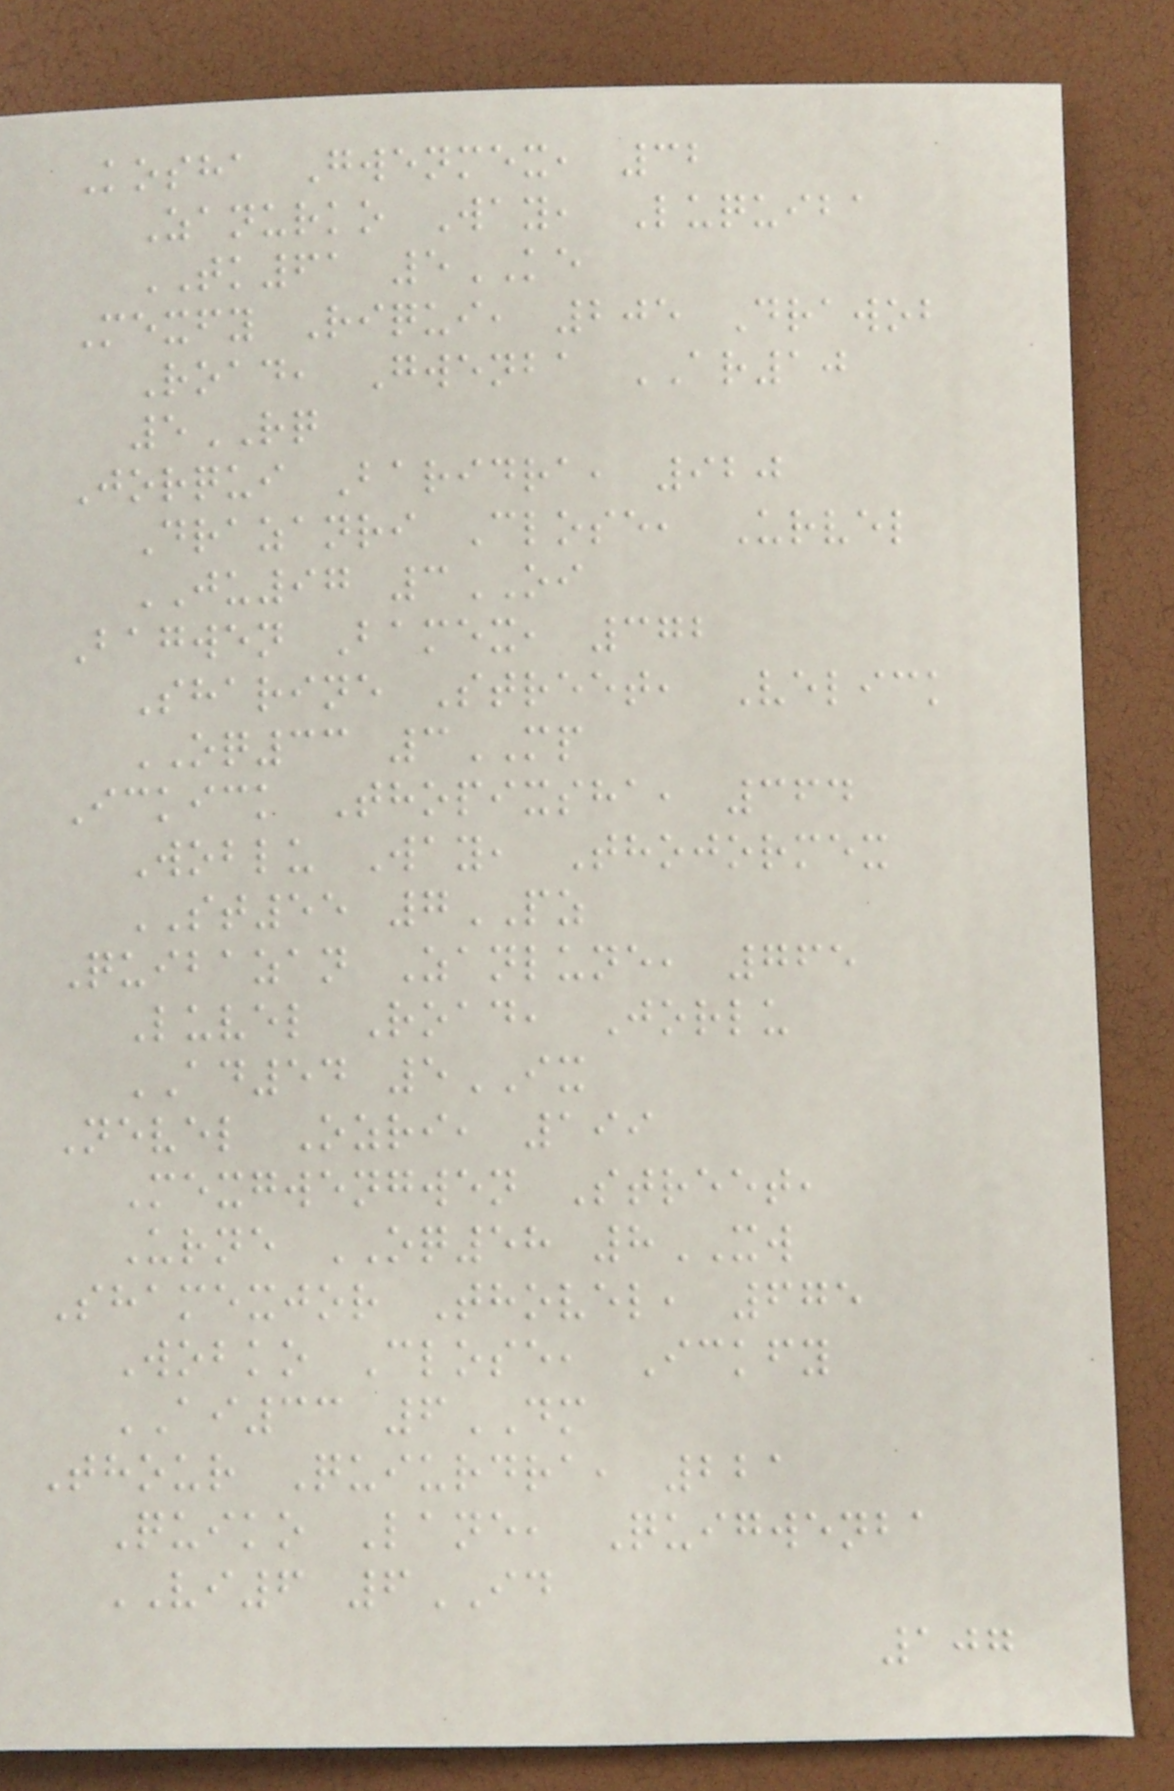Kosha Gwenmex, 32
Zanurko Way, Luquiba
TK61 5KE
Mexfy Riqui, 205 Drawob
Road, Gwenba AR10
5RQ
Jorqui Baridra, 920
Drazanri Close, Urvel
JU97 3OI
Bagwen Bamex, 372
Sharine Street, Velick
OQ33 3MP
Ickick Thopixsha, 364
Woblu Way, Thojormex
ST55 7PZ
Quibazan Zanlune, 765
Luvel Road, Jorlu
AD54 5IX
Nevel Ozri, 199
Mexgwengwen Street,
Urne OQ58 8XW
Shamexjor Thovel, 675
Wobko Close, Ickfy
AI33 6DM
Thour Quiurdra, 221
Quiko Lane, Quigwenba
VI6 6ID
107
